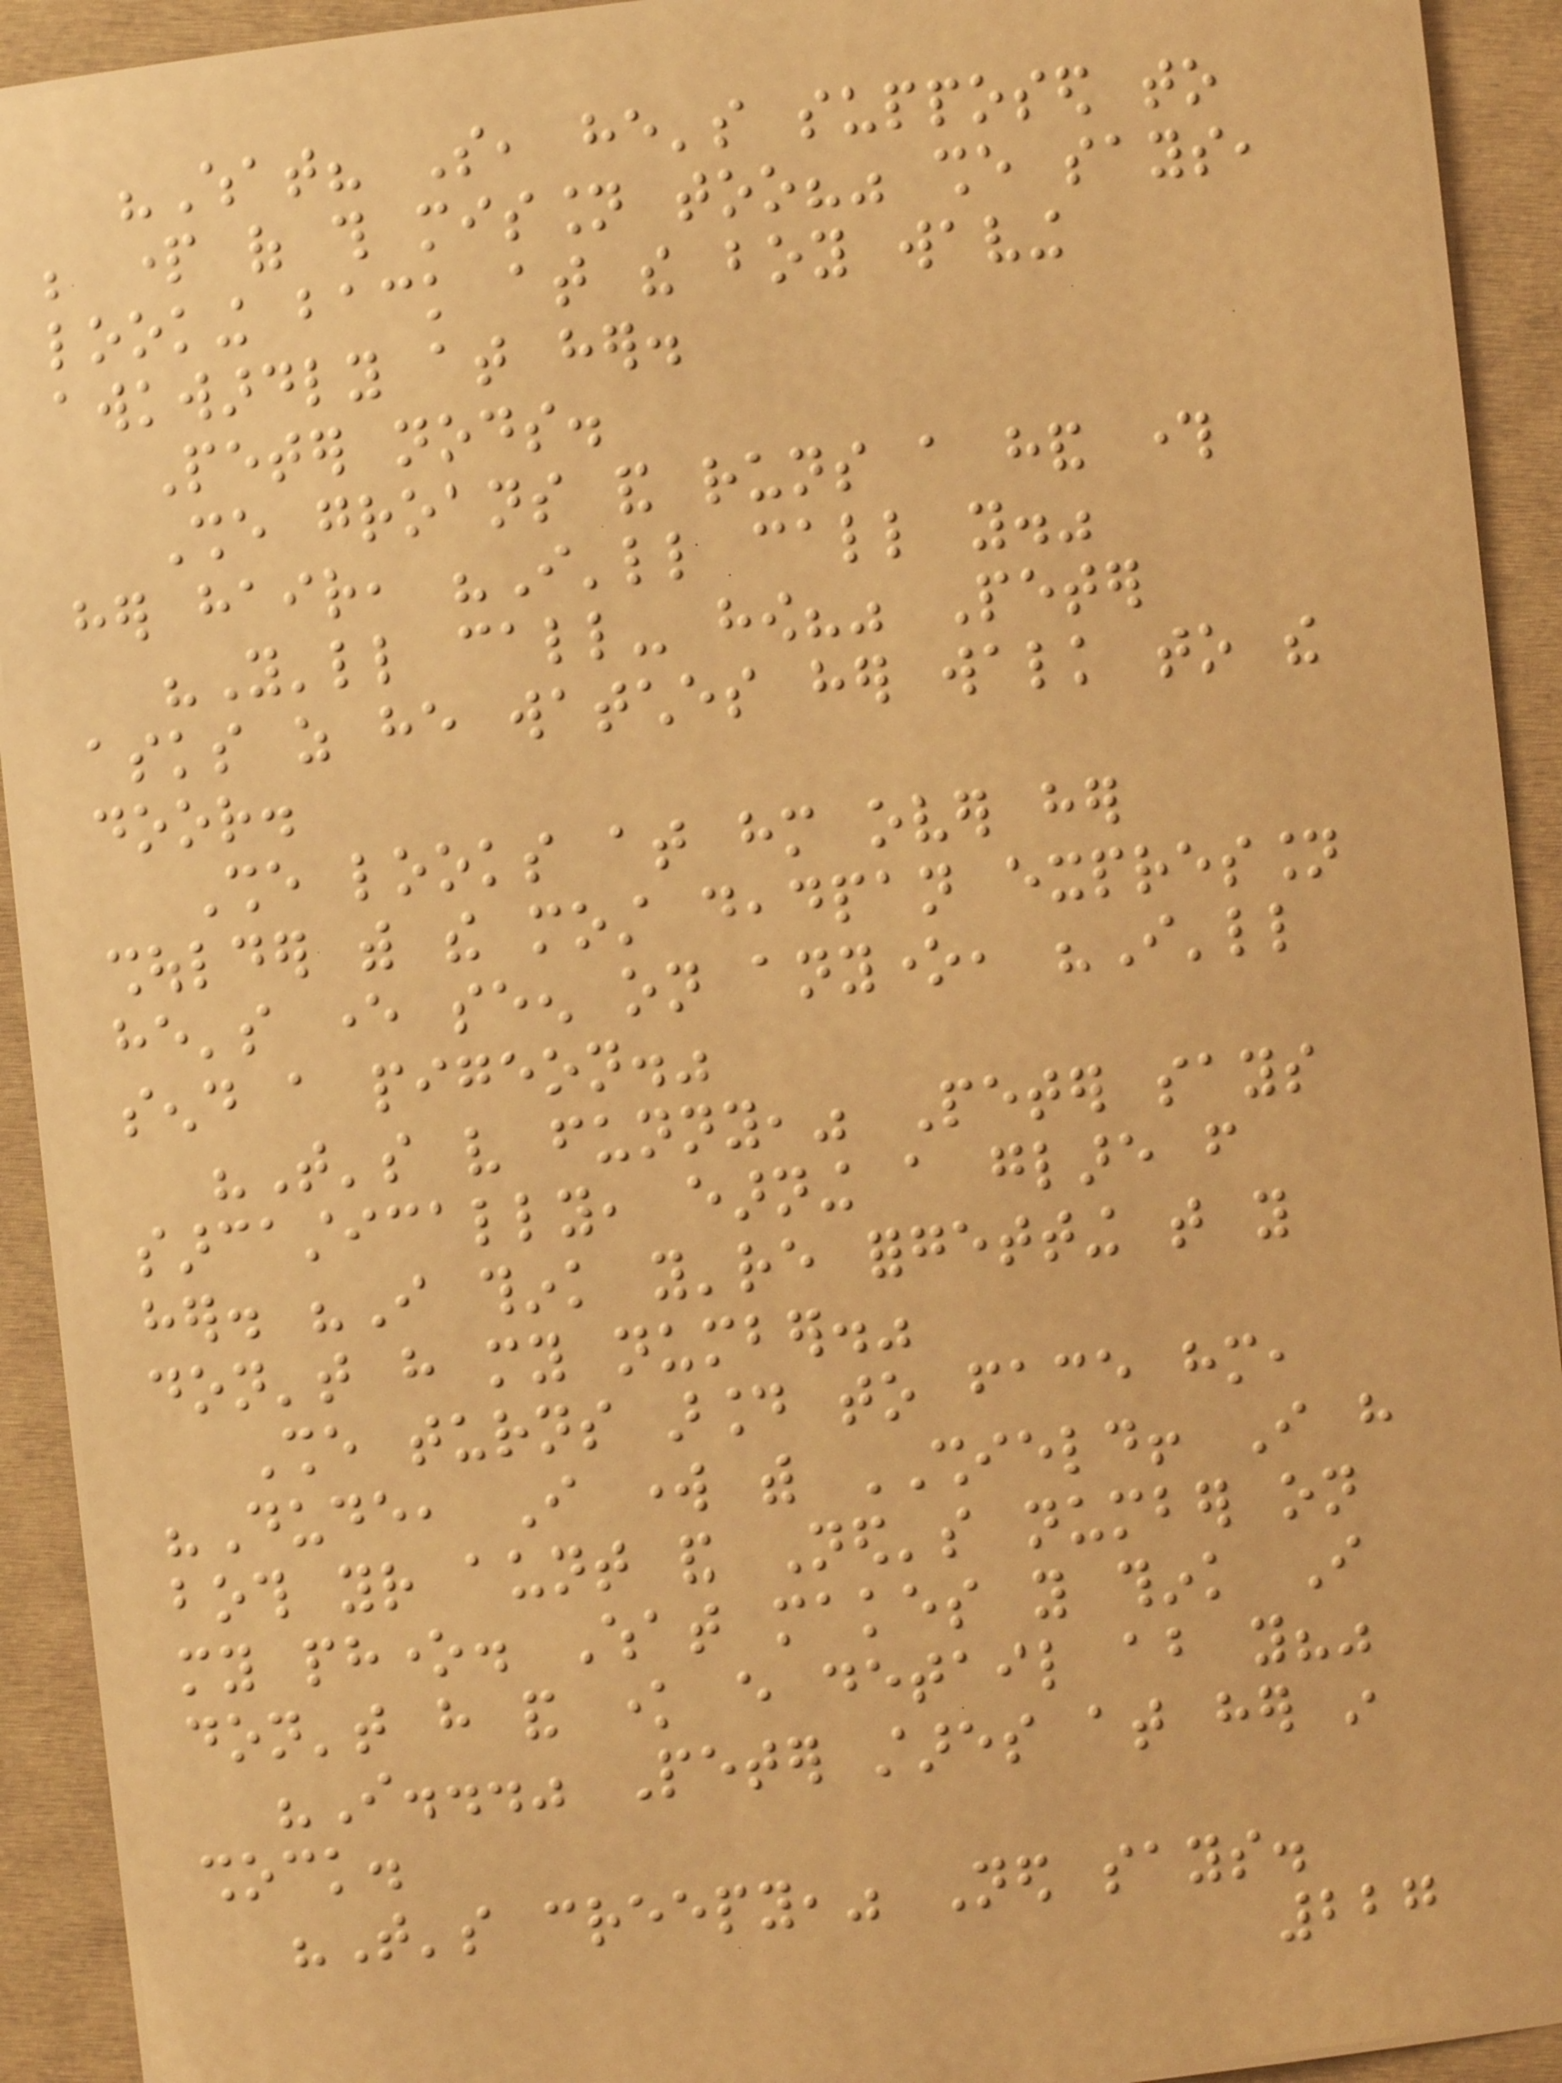"What? So, he's supposed to
be part of this mission too?" she says,
looking back at the boy waving
awkwardly at her.
Peter nods.
She groans and runs a hand through
her hair, "I'll call you."
"You'll call- how?" Peter
asks as he watches her walk to the
door.
She looks at him over her
shoulder with the most deadpan expression
he's ever seen on anyone, "I'll
send a pigeon."
"That's very funny," Peter says
sarcastically, earning a glare from
her. "I think you're forgetting that you
don't have my number."
She turns around to face him,
"Dude, I work with SHIELD! I have
both your aunt and Ned's number on
my phone. What makes you think I
don't have and know every detail about you?"
"I..." Peter stares at her in
shock.
"That's creepy," Ned says.
227
